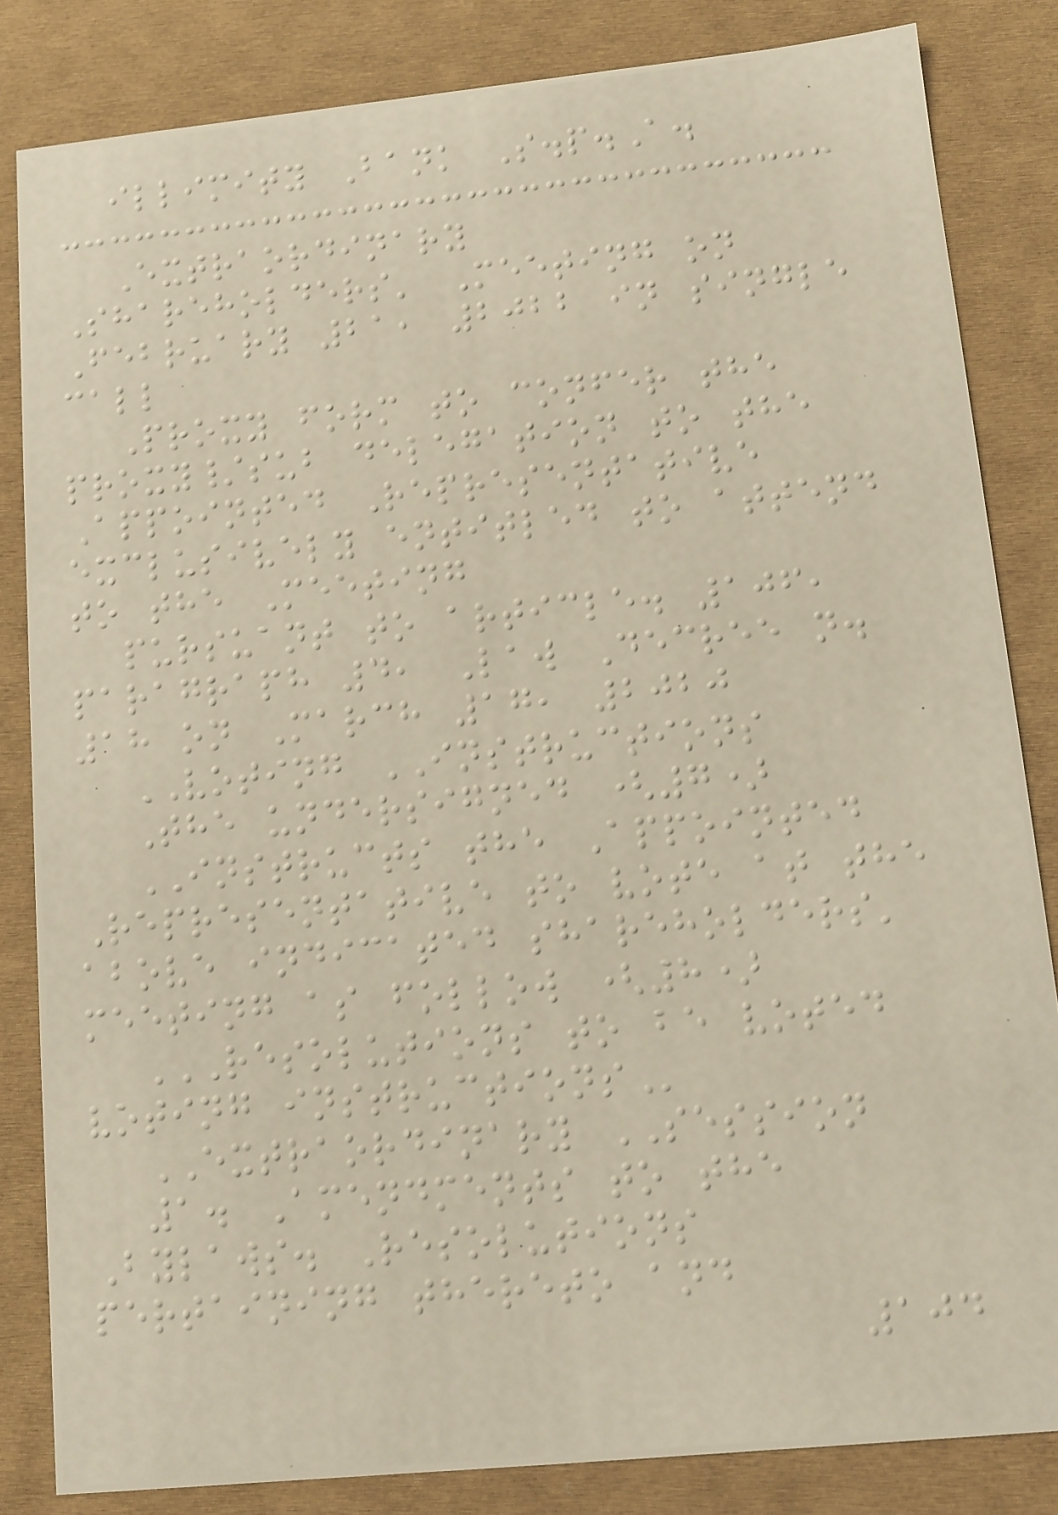illimity Bank S.p.A.
Extraordinary
Shareholders' Meeting on
February 21, 2022 in single
call
Proxy form to confer the
proxy/sub delegation to the
Appointed Representative
exclusively entitled to attend
to the Meeting
pursuant to article. 106,
paragraph 4, Law Decree n.
18 on March 17, 2020
VOTING INSTRUCTIONS
The undersigned (7)
INSTRUCTS the Appointed
Representative to vote at the
above indicated shareholders'
meeting as follow (8)
RESOLUTIONS TO BE VOTED
VOTING INSTRUCTIONS
EXTRAORDINARY SESSION
1. Amendments to the
Bylaws. Resolutions
pertaining thereto and
104
